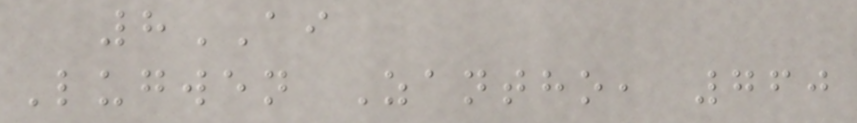8AI
Lugwen Zantho, 760
